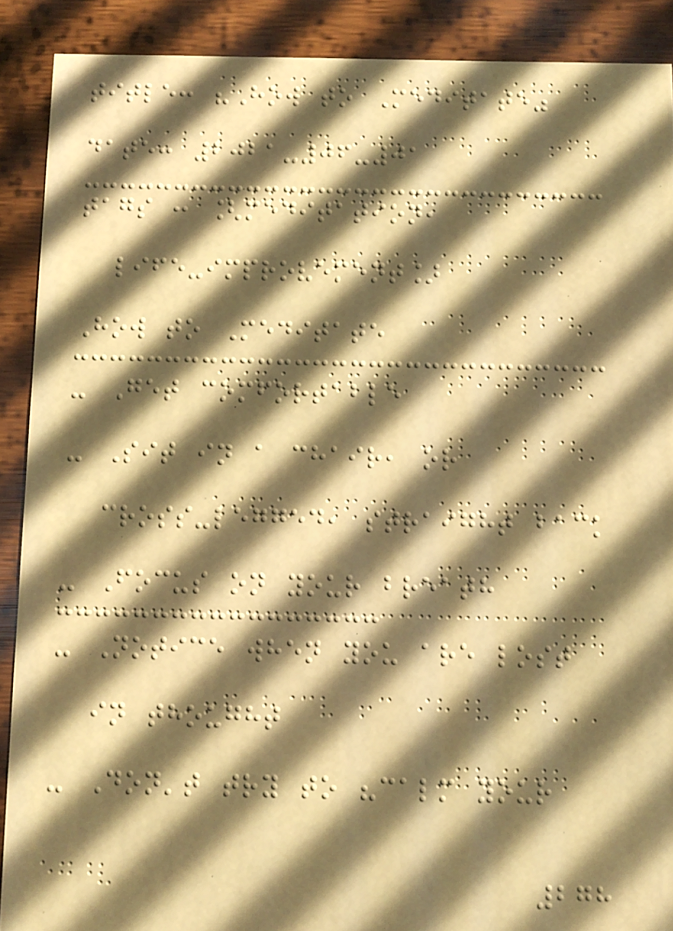title: "How to Meditate"
date: 2021-06-01
tags : [meditation,
life-improvement]
How to Meditate
- Get comfortable
- Sit in a chair, or
cross-legged, straight back
- Focus on your breath
- Notice when you are lost
in thought
- Don't try to "calm your
278
